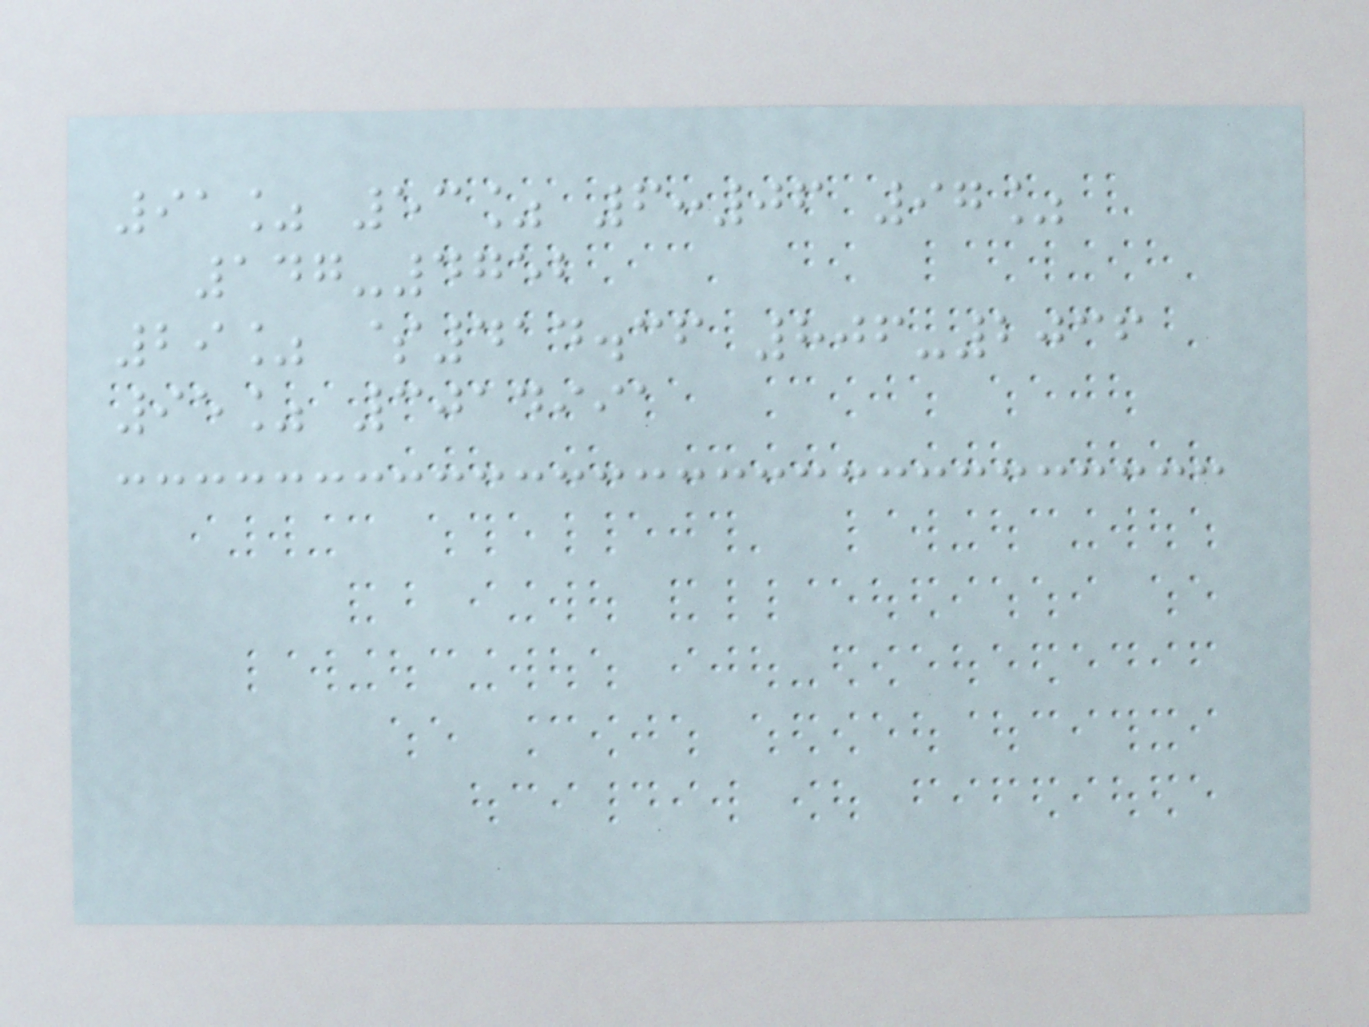91% 53% 6:06 97%
147-4752
29% $414.36 806-2036
95% 3014991
